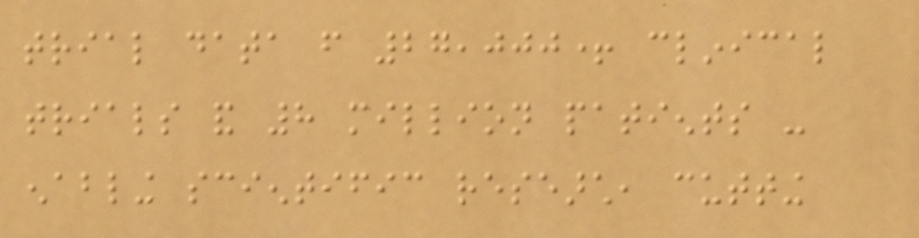trial data from 27,000+ clinical
trials and 8 million patients -
enabling scientific research, cutting
